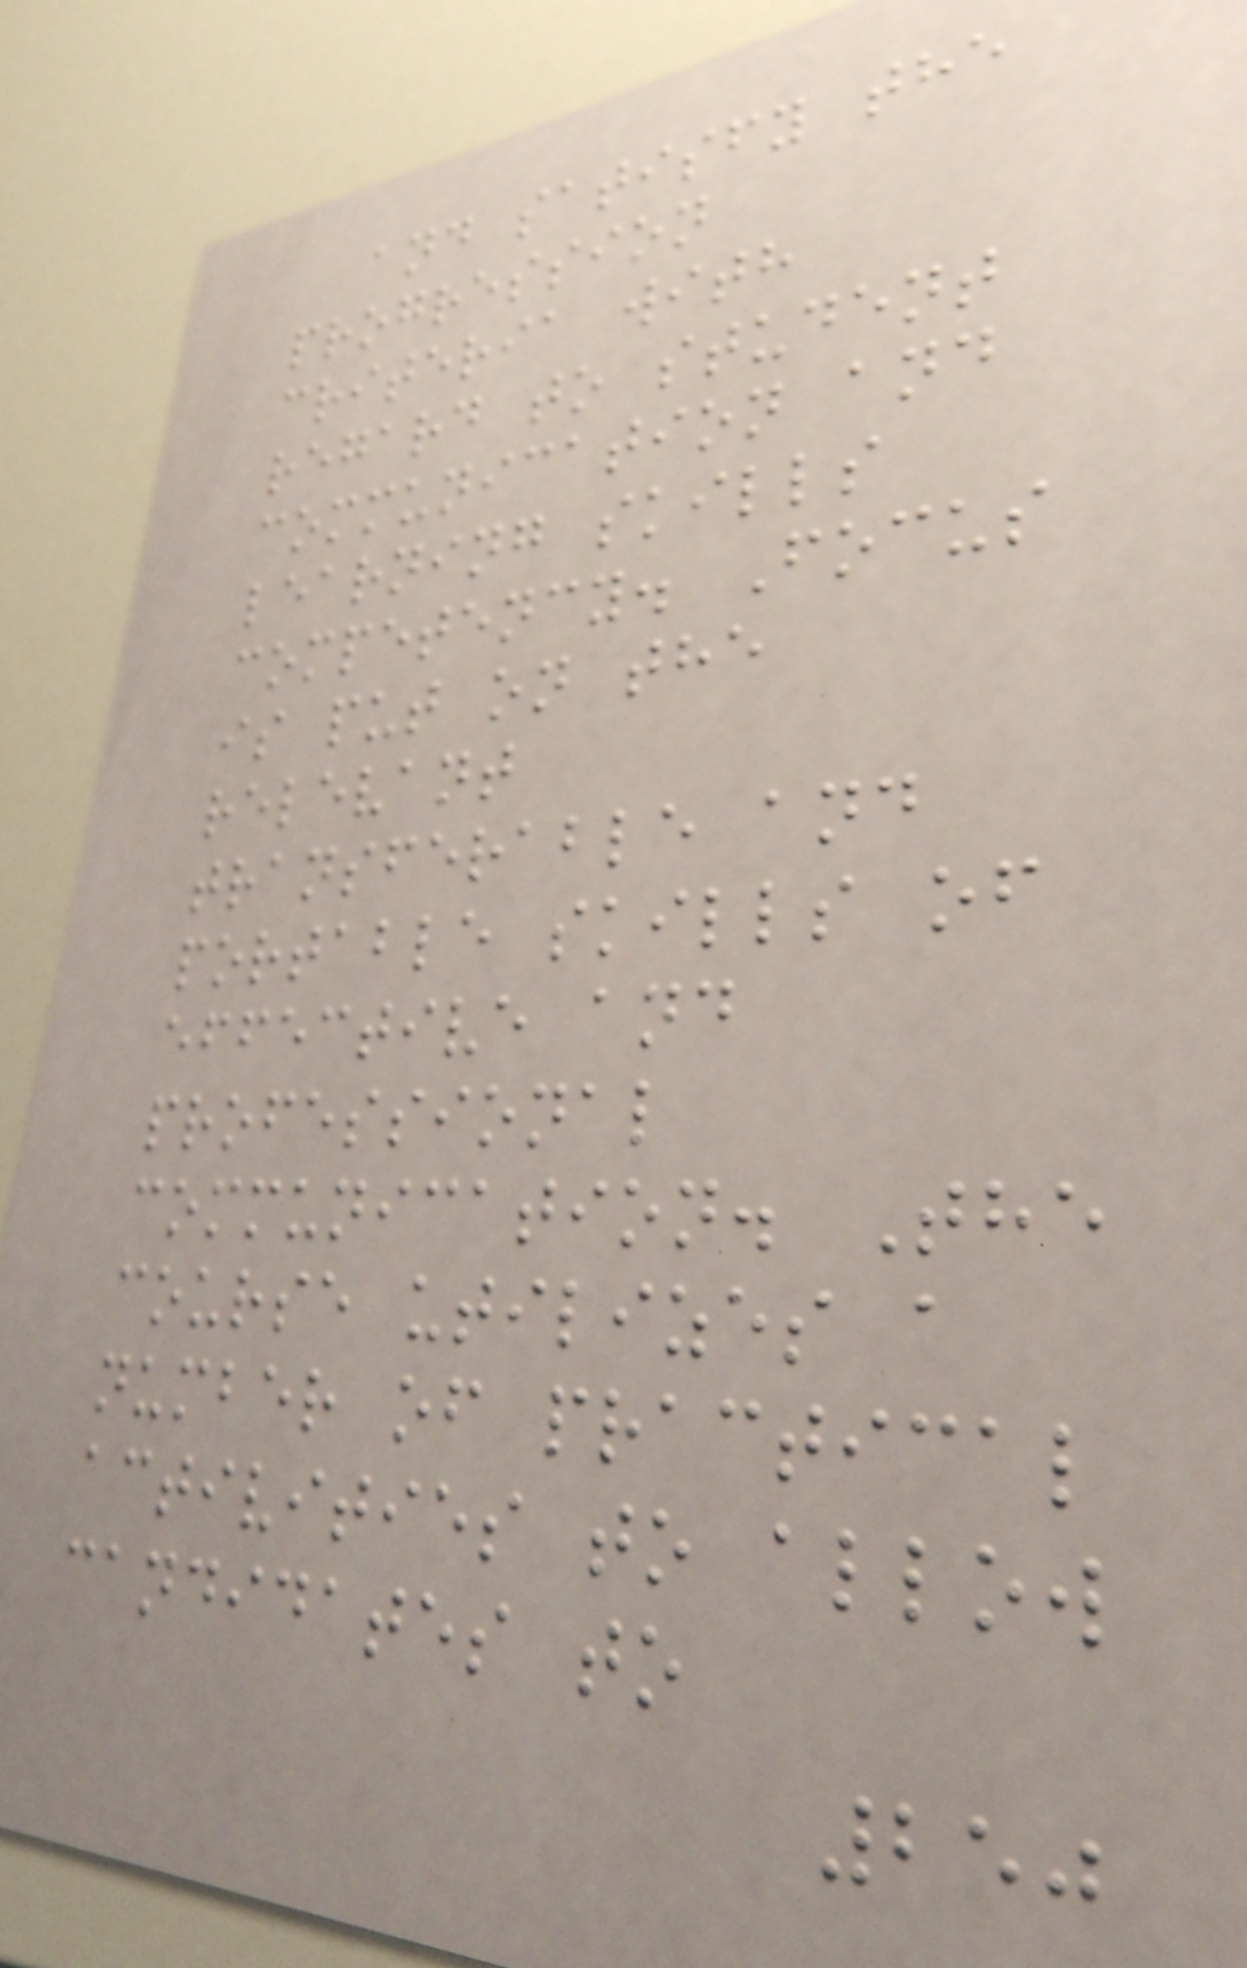and satisfy the
progression
criteria with
regard to student
communication and
learning skills
competency. Focus
is put on the
relevant
transferable and
portable skills of
effective and
professional
communication. The
course utilizes a
number of practical
activities to allow
candidates to
250
